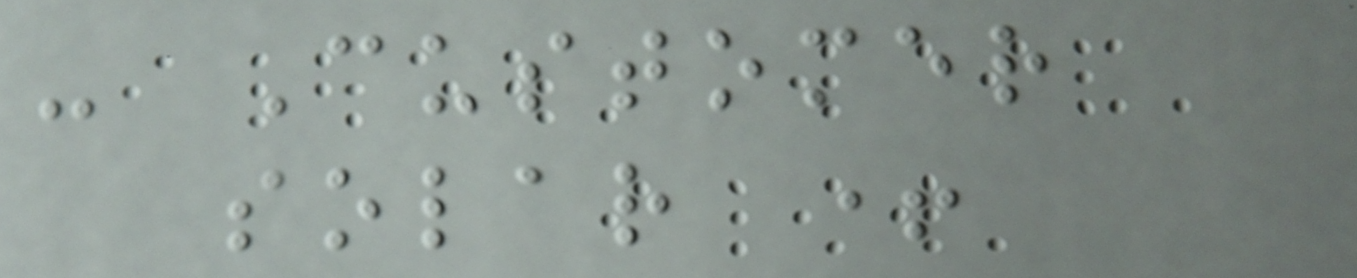- Customer
solar +
